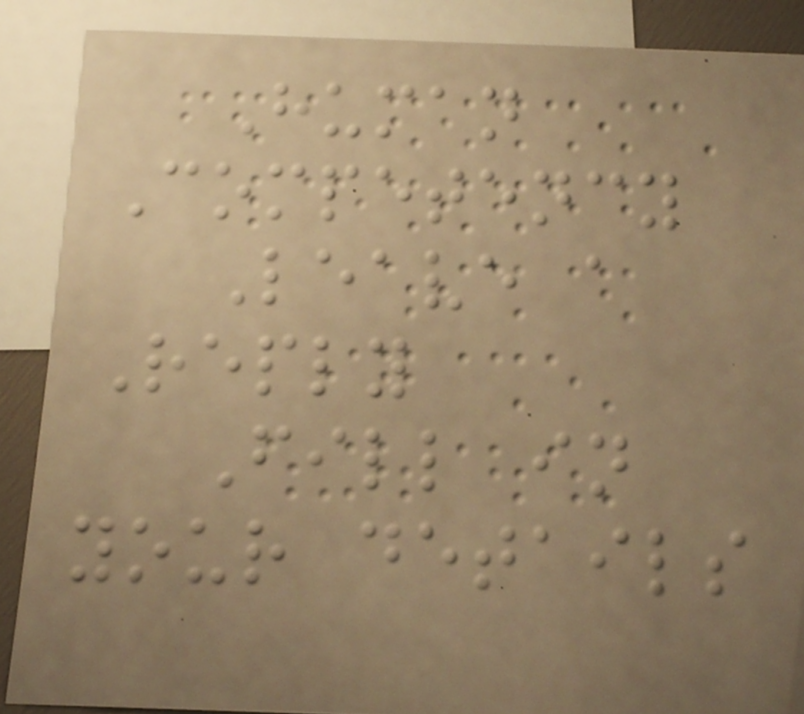Human
Competency
Leave a
Reply
Fill in
your details
